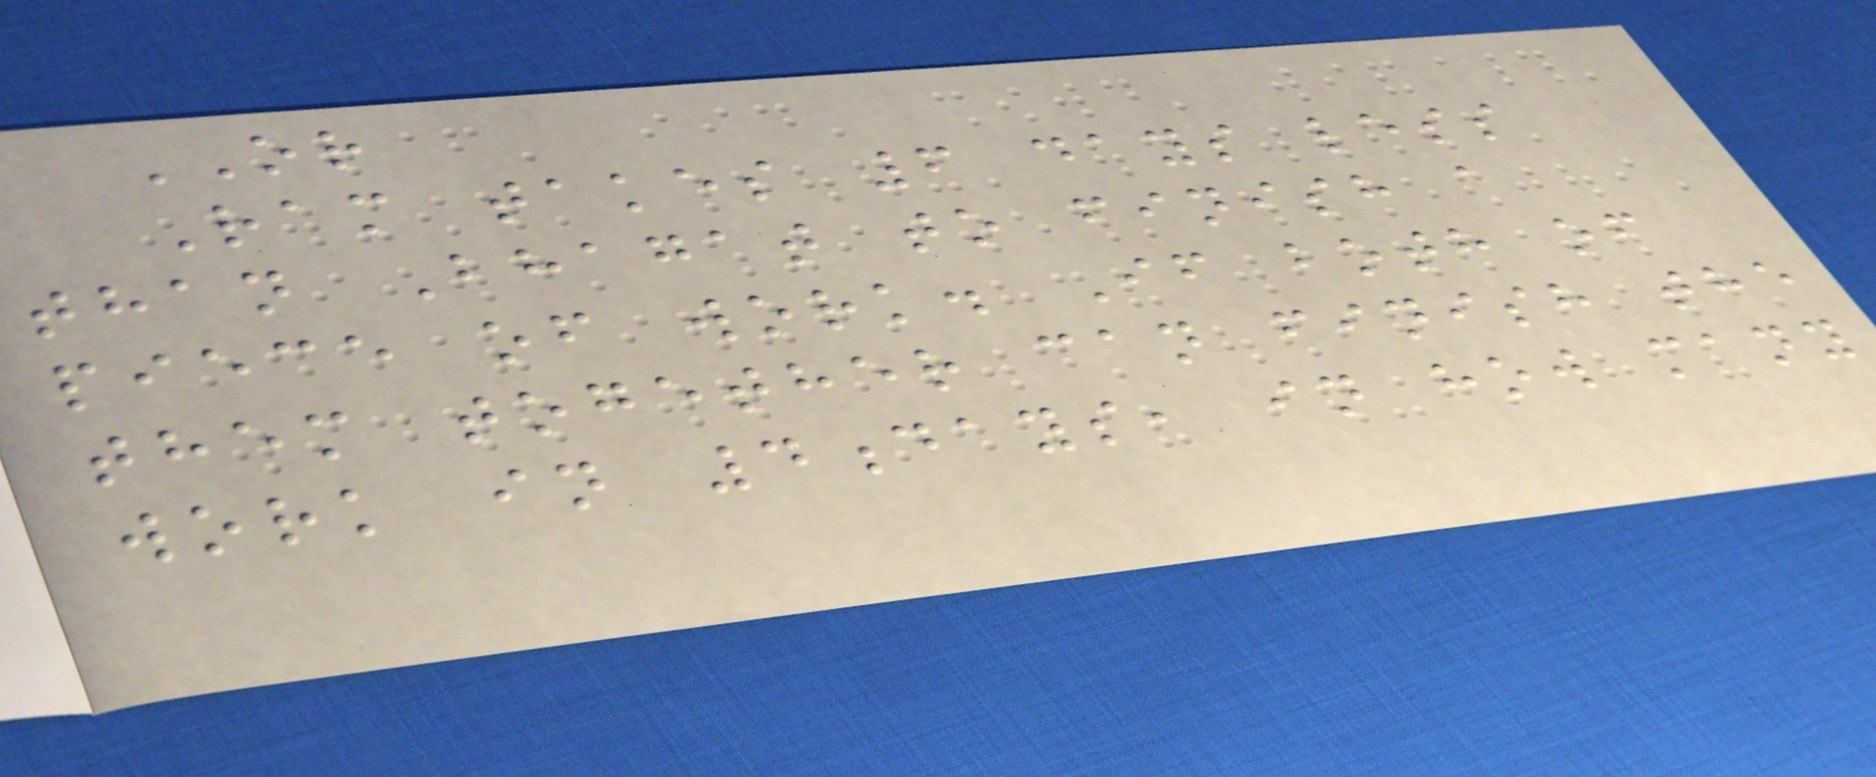OR
Ram takes 6 days less
than Bhagat to finish a
piece of work. If both of
them together can finish the
work in 4days, in how many
